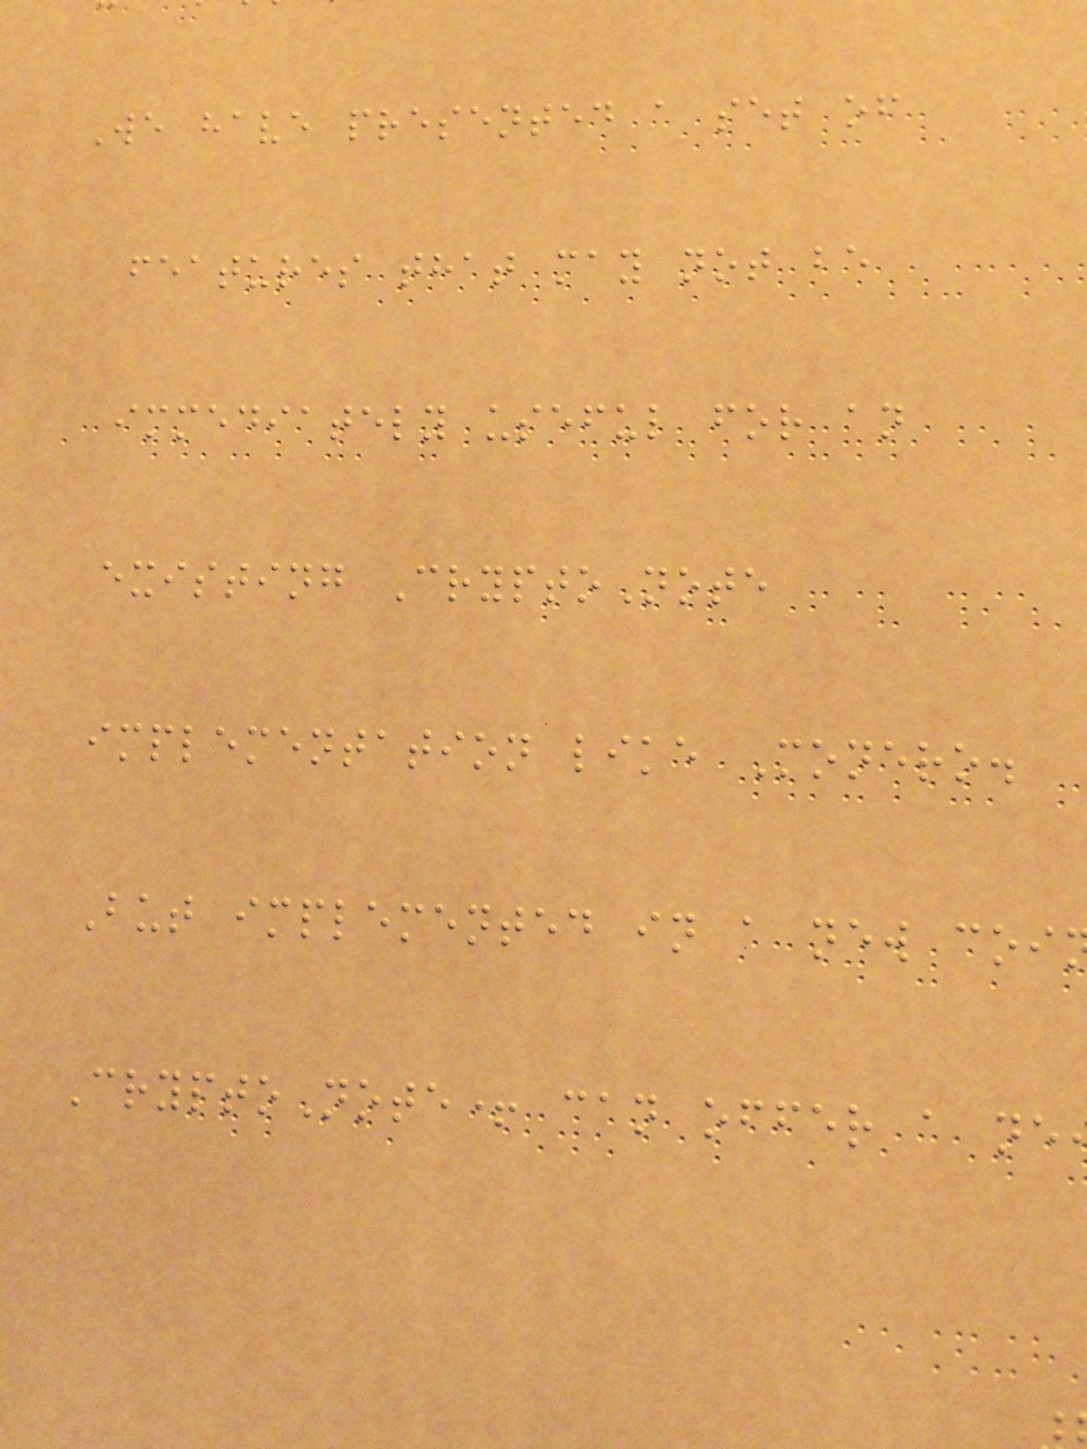We have presented a set of
features that may not be
immediately useful for an
existing CryptoNote
implementation like Monero.
But implemented in a new coi
CryptoNote+ can offer a ne
